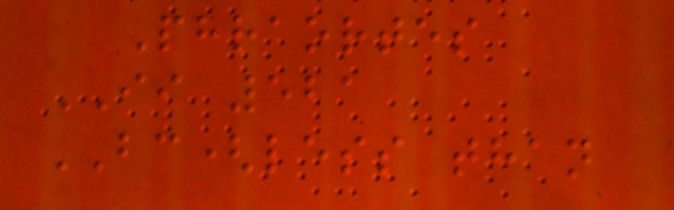Phraortes
II 521
BC(less than
